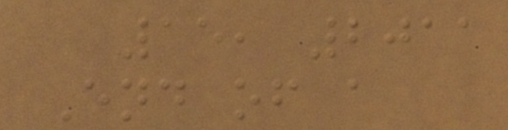15, 2011
End of a
